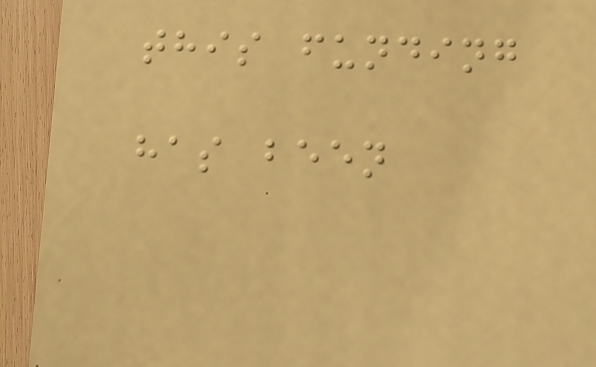this funding
has been
